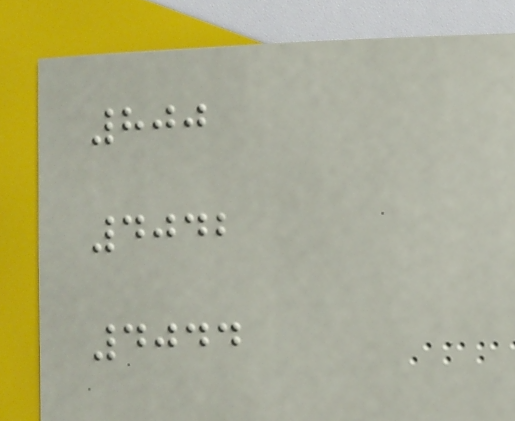800
4042
4044
